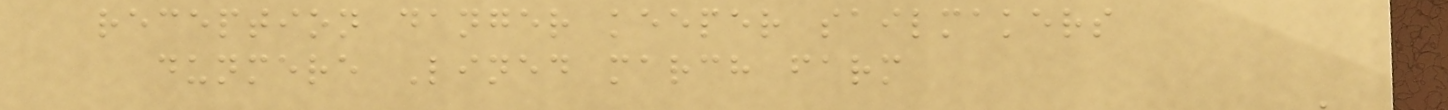reception danger keeper sailmakers
dunmere Lined march farm
